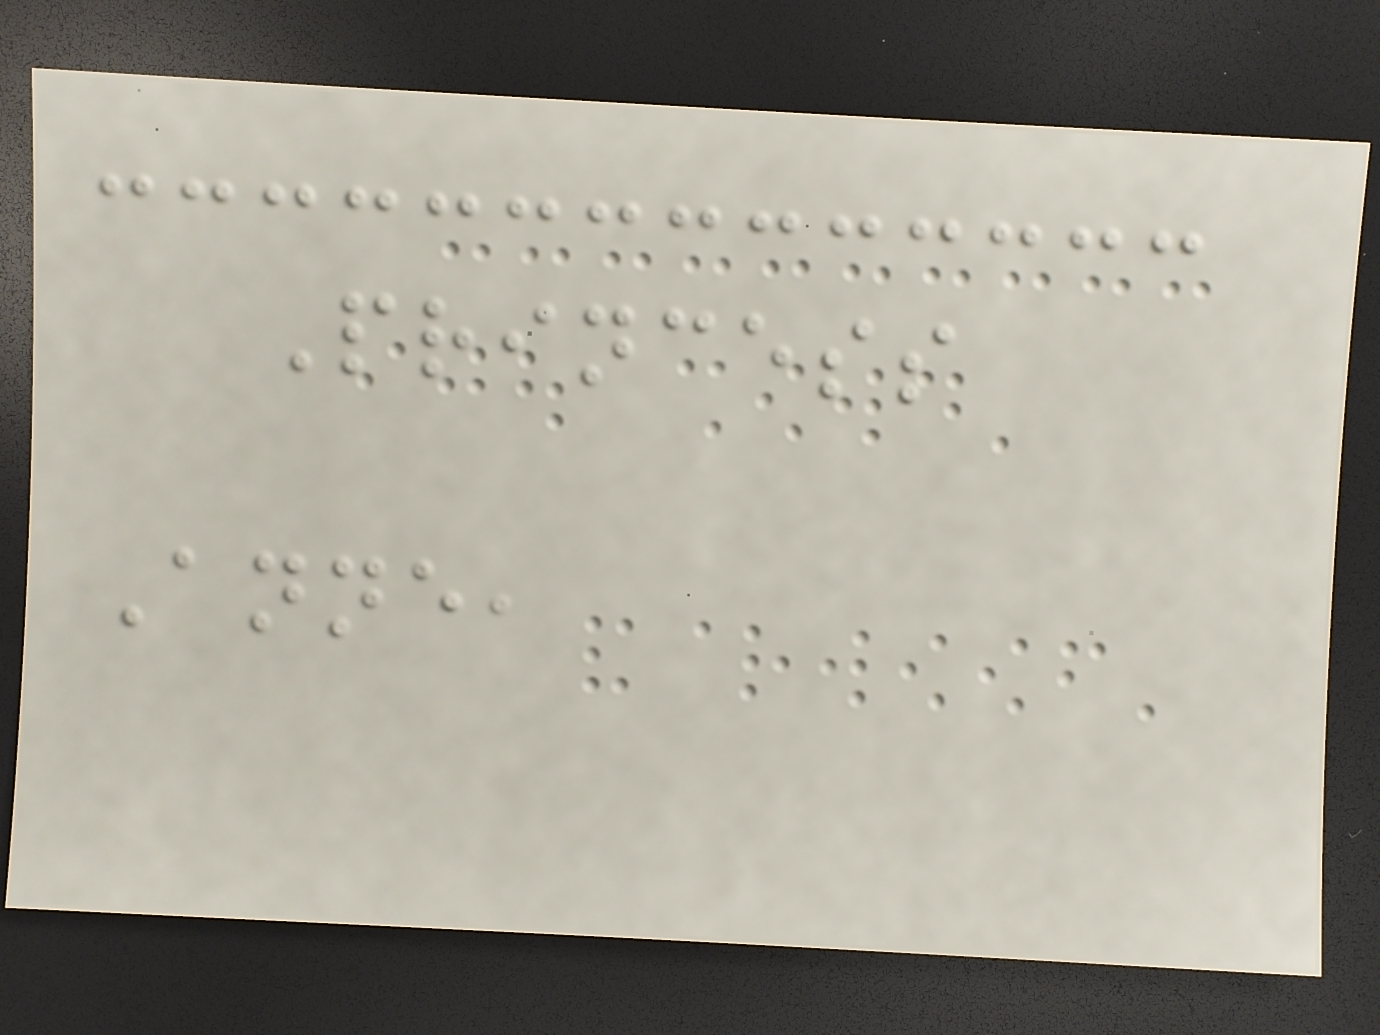Princess
Anne,
